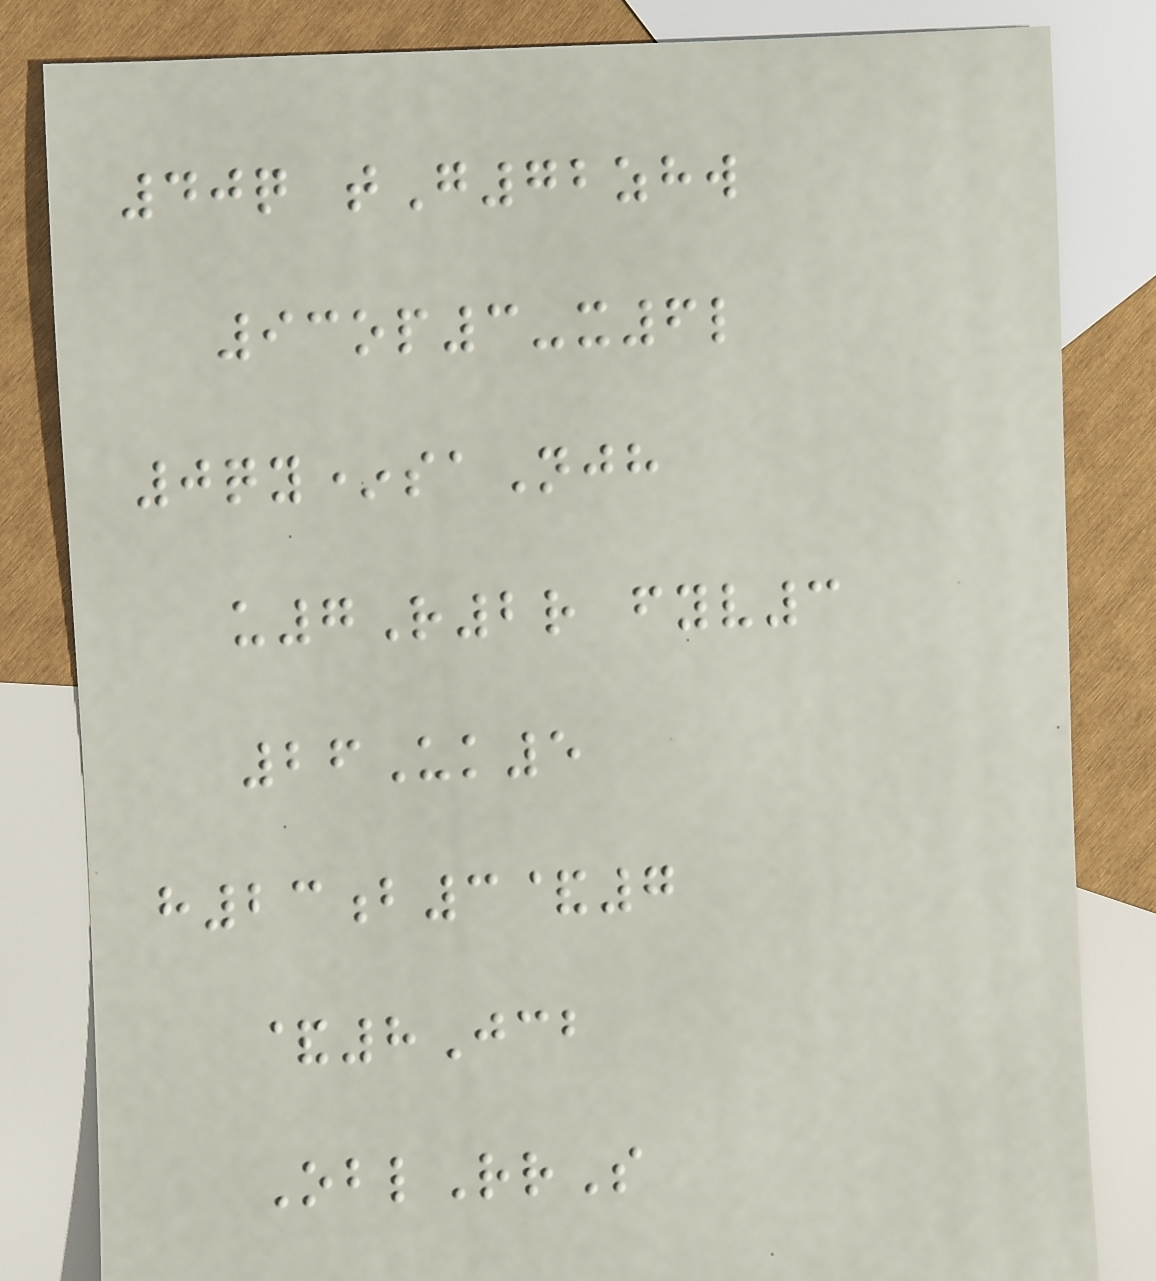40q tG72zhw
93op3-x6l
0qy*saNjh
u7R2r fyv3
26Uk5
h23b3&7
&8Jcb
OblRrS
